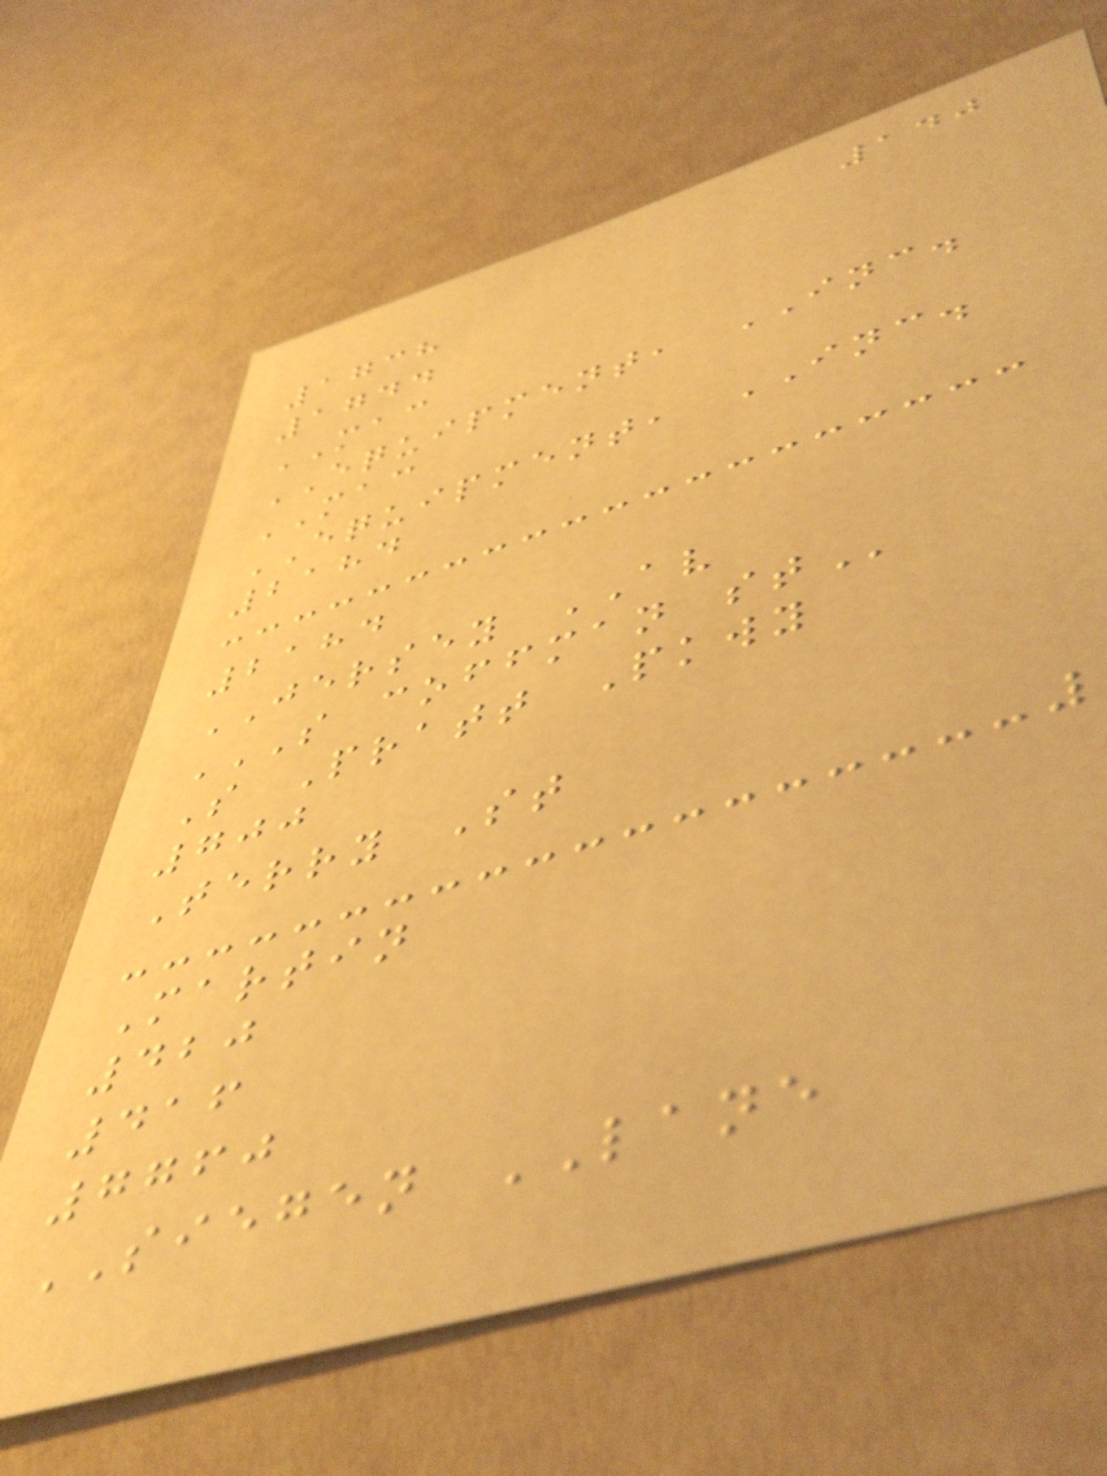140
1738
1744
MAC
EQUIPMENT, INC.
MAC
EQUIPMENT, INC.
2184
2184
JERSEY AV
S COFFMAN ST
S Pratt Pkwy
700
Terry St
Martin
420
416
7760
SIEGEN LANE
